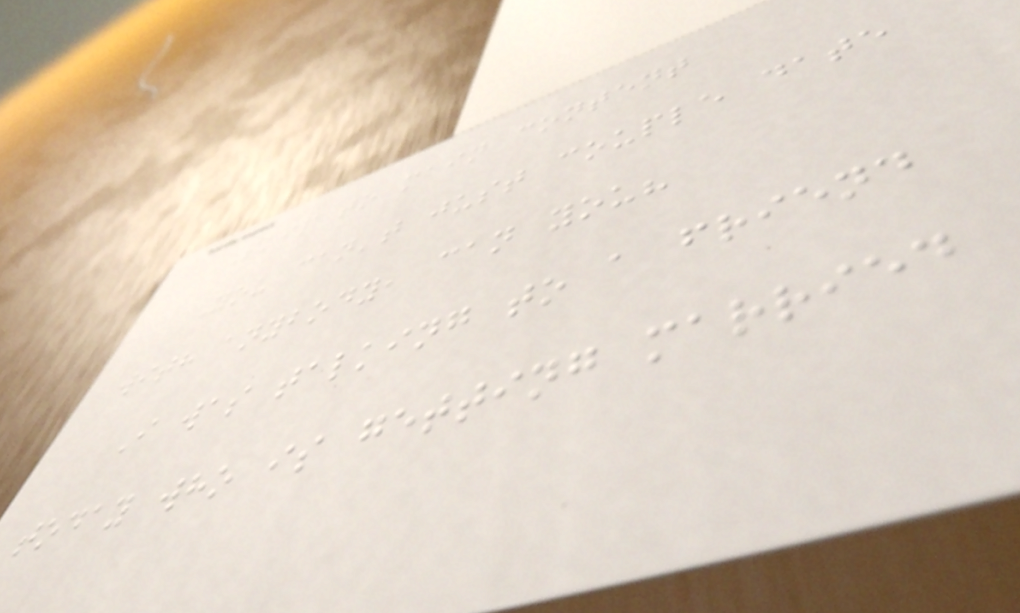Skip to main content
You can't just couple date
with anybody, can you?
I was talking to a friend
today who is getting married
